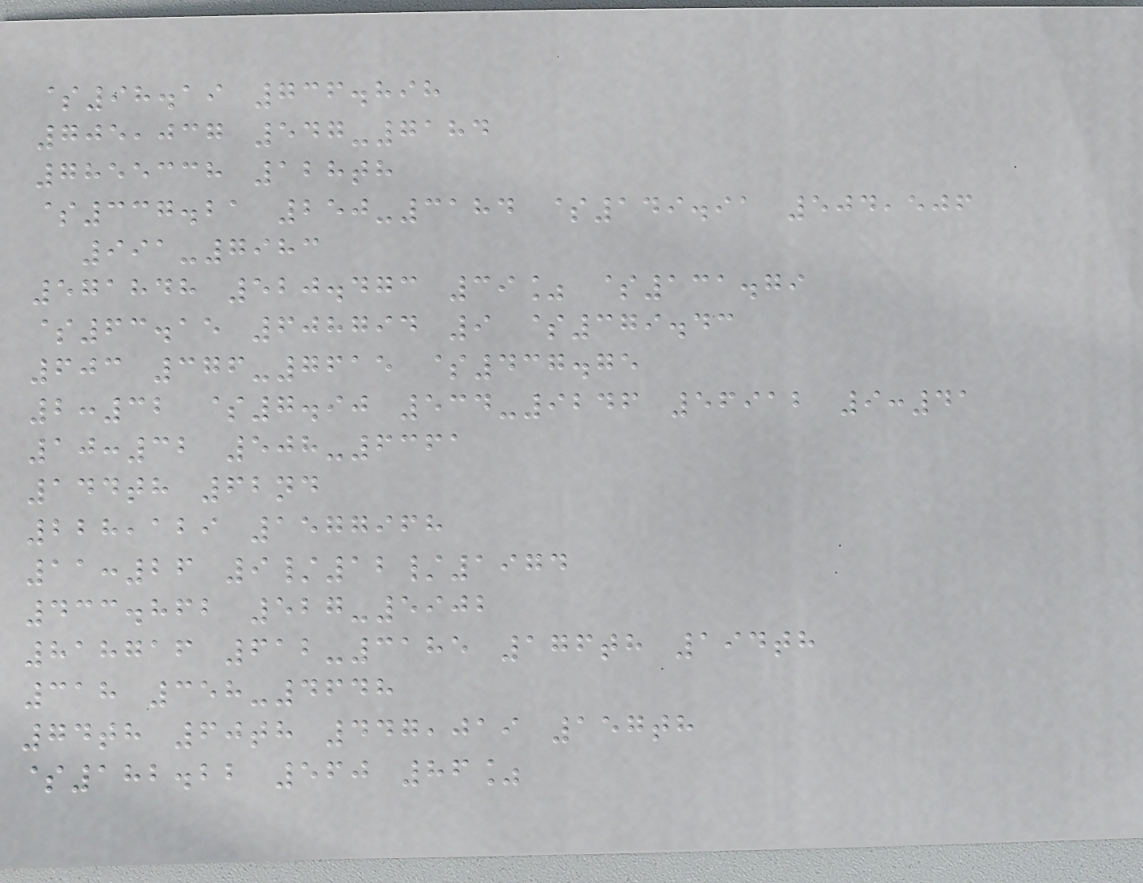$98.19 736.898
705,037 547-7184
7855338 128th
$337.21 250-3184 $149.91 504,506
991-7983
571848 520.473 39% $131.79
$63.15 608794 9 $379.43
603 376-7615 $437.75
2:32 $7.90 534-9246 56912 9:41
10:32 508-6361
144th 62nd
228,129 1577968
11:26 9/12/1974
433.862 527-5902
818716 612-3185 176th 194th
318 358-4648
74th 60th 447,019 157th
$182.22 560 86%
